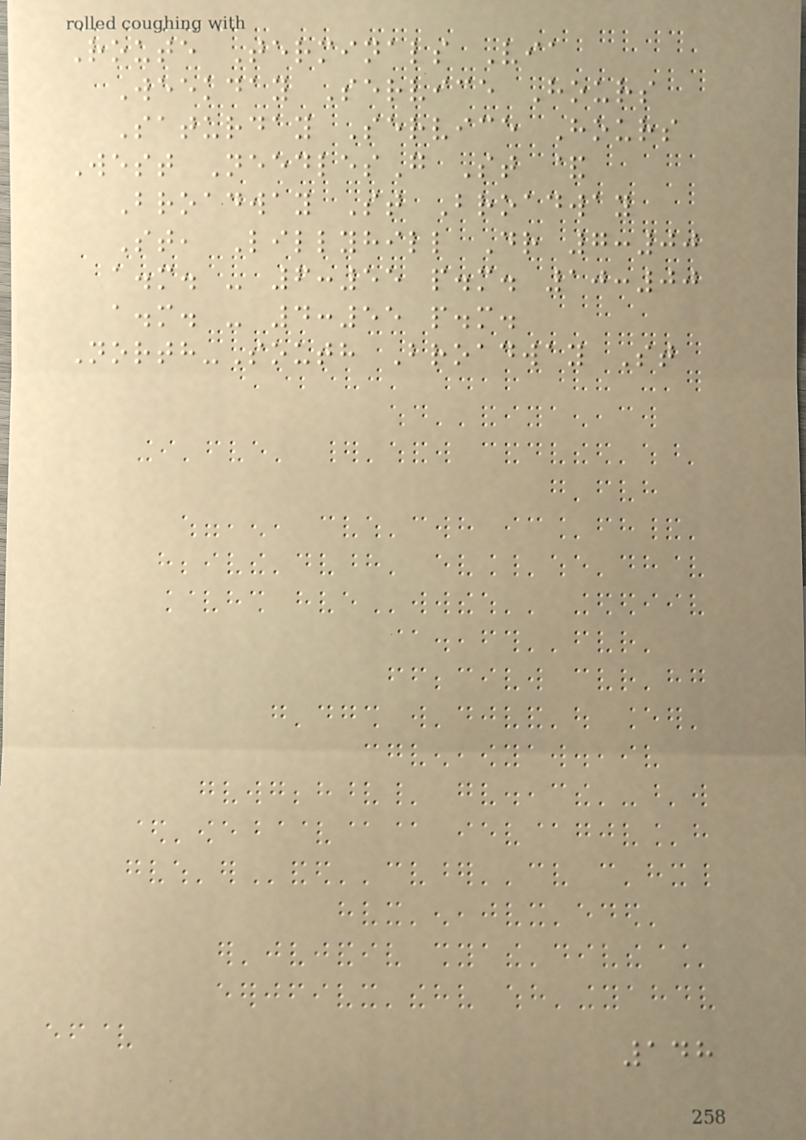Route Terminals Via
Weekday Service Hours
Saturday Service Hours
West NeedlesG St &
Broadway St Broadway
St, Lillyhill Dr 7:00
a.m. - 6:55 p.m. 10:00
a.m. - 4:55 p.m.
North-South Broadway St
148
